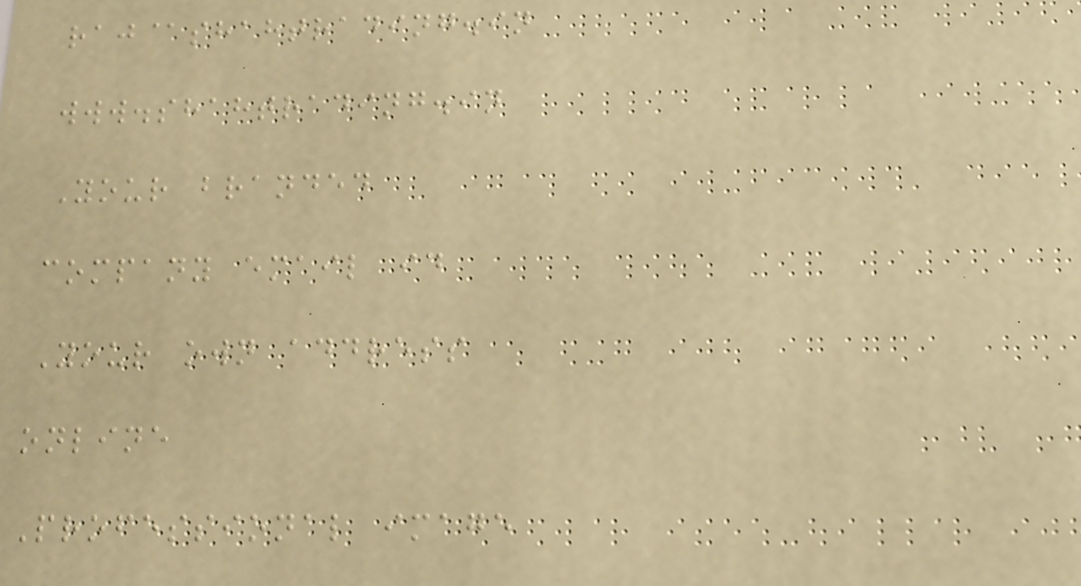raj@shahtrading.in
www.shahtrading.in
Your branded
company email id
Your own address
online
Professional image
